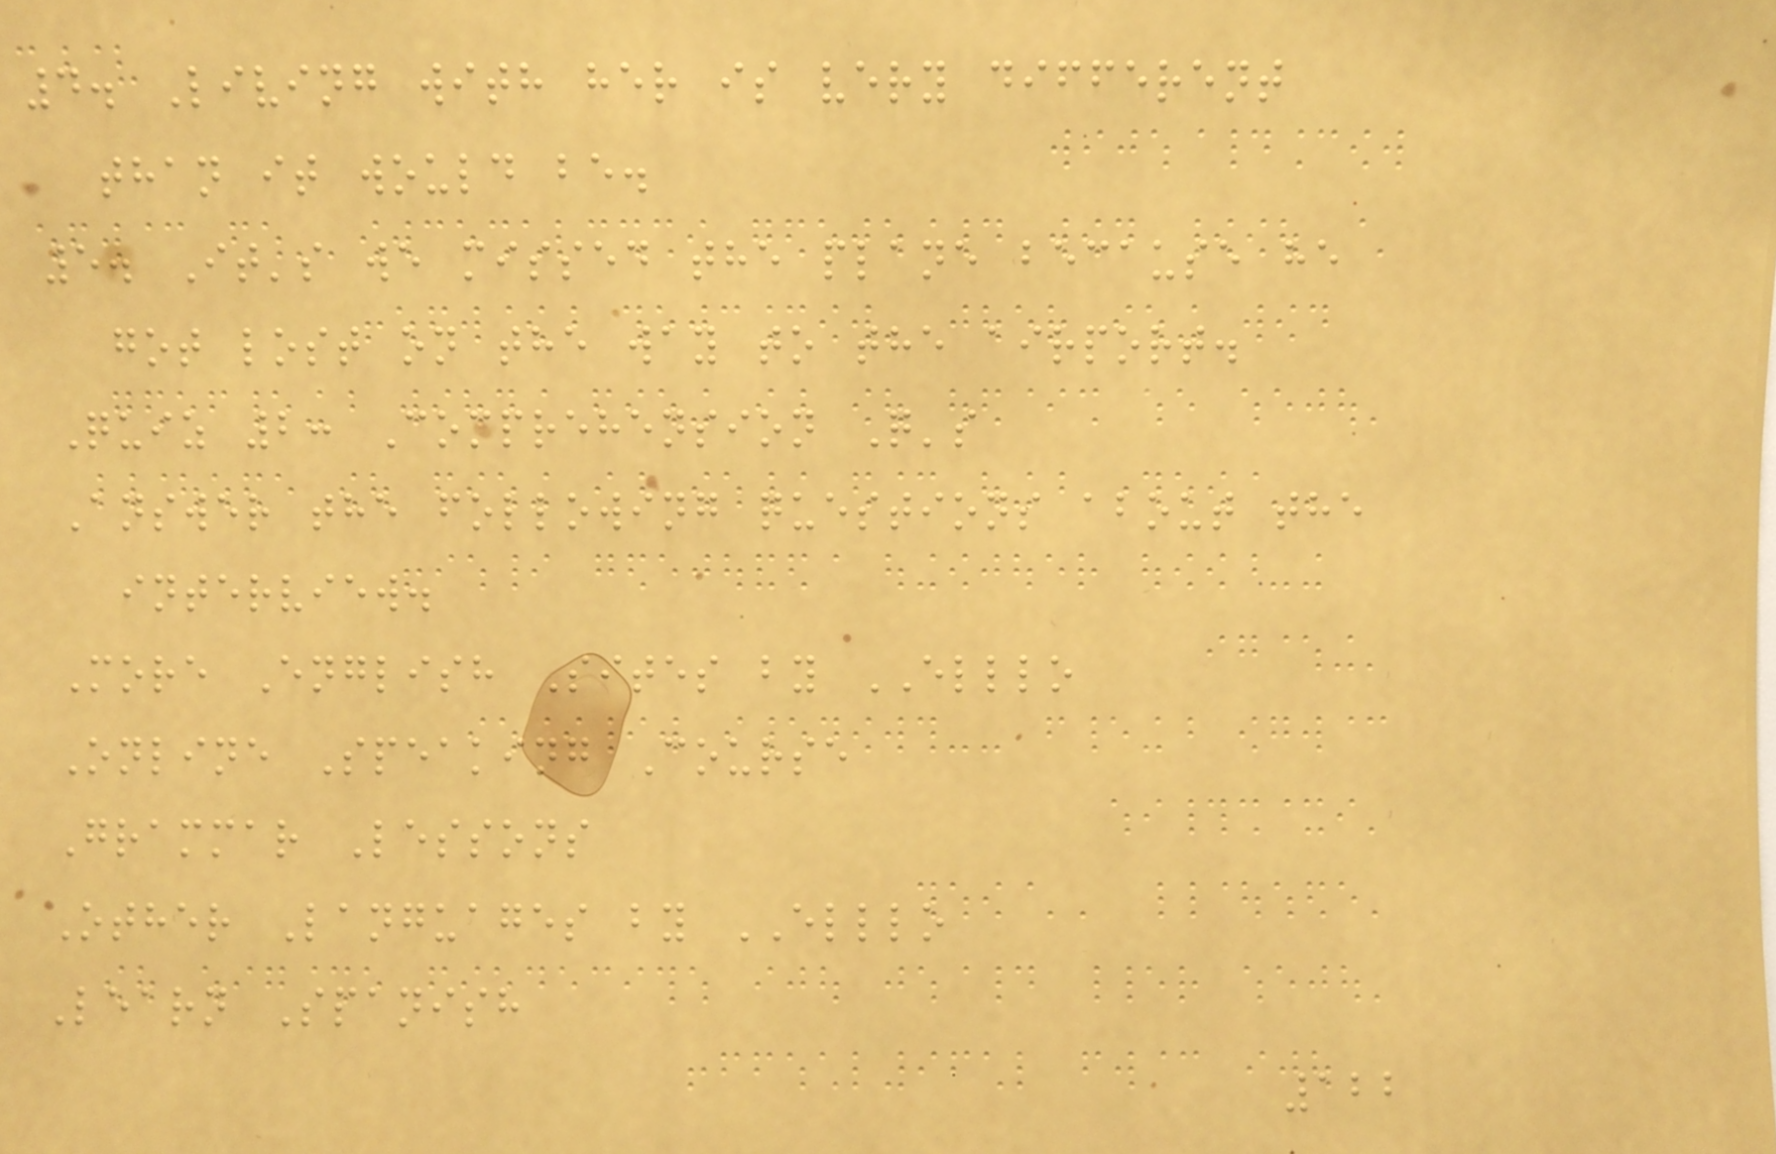4. Living with her is very different
than it would be.
5. It's we missed the plane because he
got lost on the way to the airport.
Quiz 2: Comprehension Q's
Answer the following questions about the
interview.
More English Sites by ELLLO
Online Speaking Course
Grammar Lessons
Other Languages by ELLLO
Learn Spanish
122
